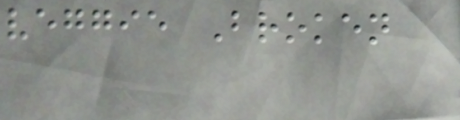veggie Broken
